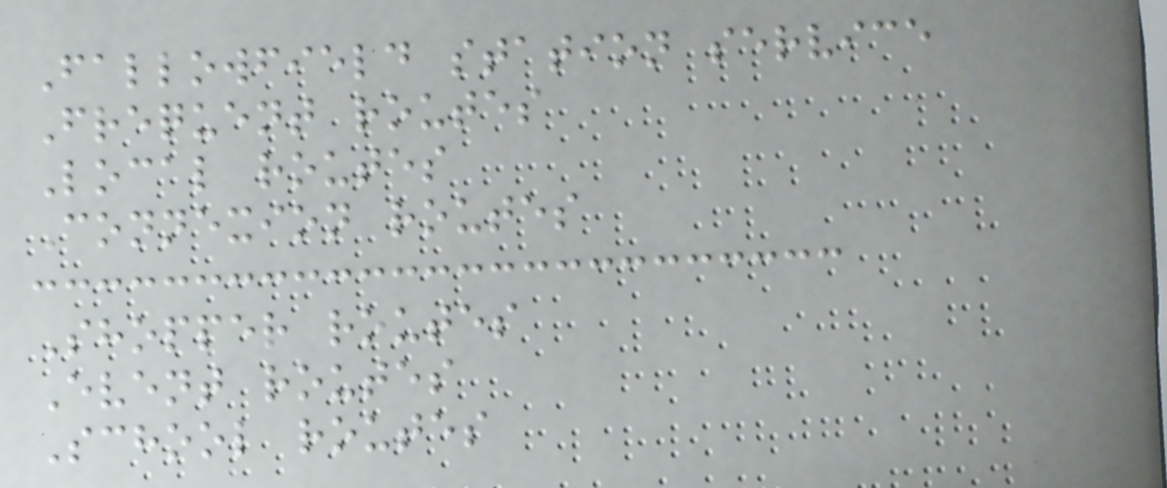Fallowfield station service
Frequent routes
Local routes
Connexion routes
Shopper routes
Event routes
School routes
